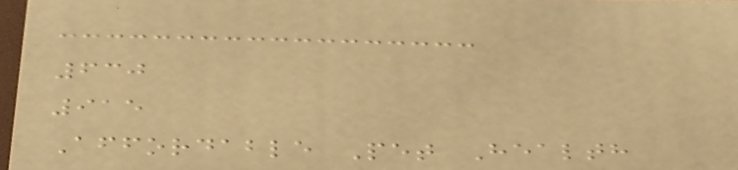630
915
Affordable Pet Health
